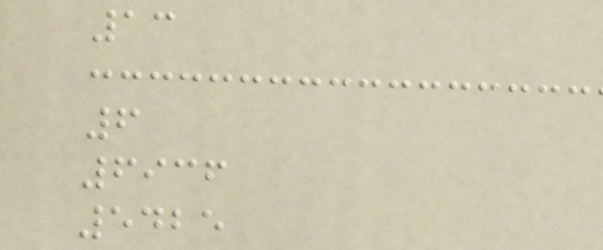13
6
6936
5425
